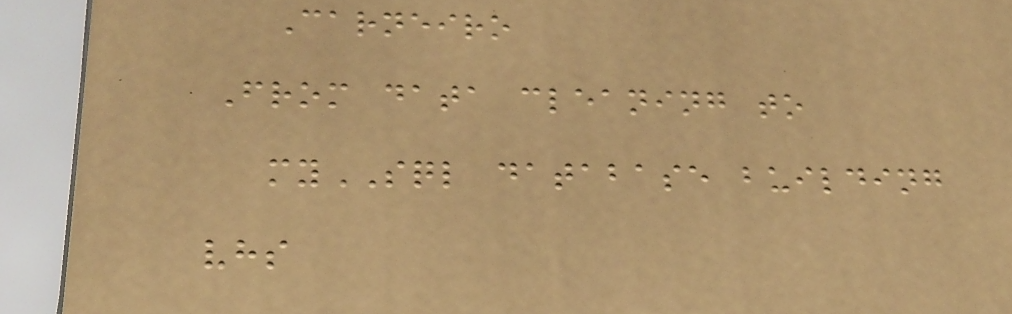Carneiro
From data cleaning to
mySQL database building
vhs
